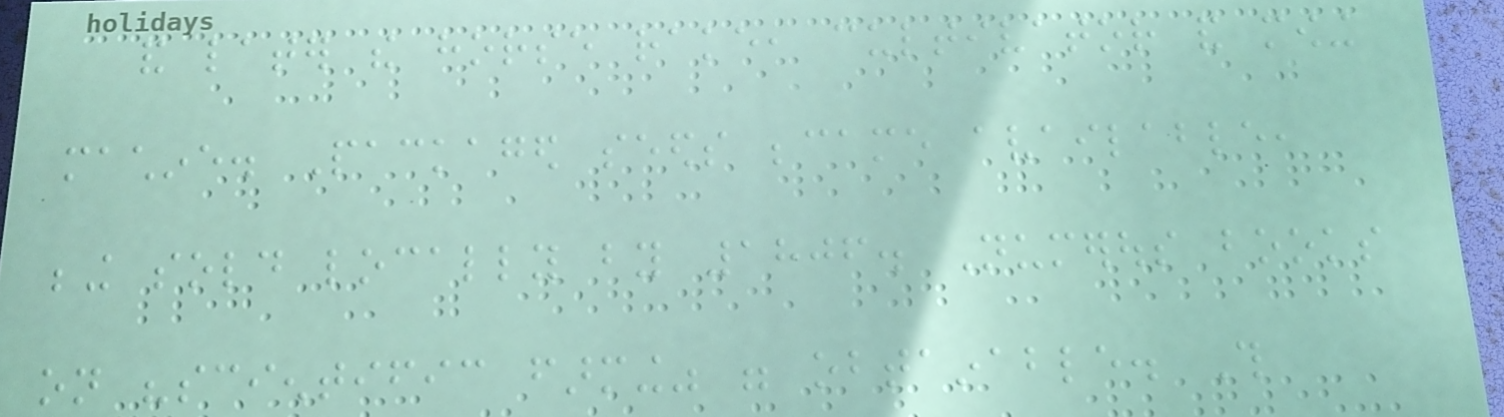and later the horse rake, cultivator and mowing
machine. Packaged seeds became available,
being sold locally by 1806. Numerous books
on "scientific farming" were obtainable. This
